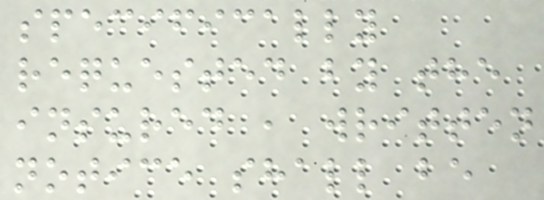specifically
requested by the
insured , written
notice shall be
